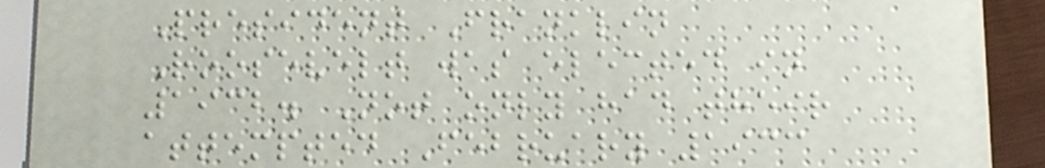President Franklin
Roosevelt was elected in
1932. Not only had their
attempted February 1933
